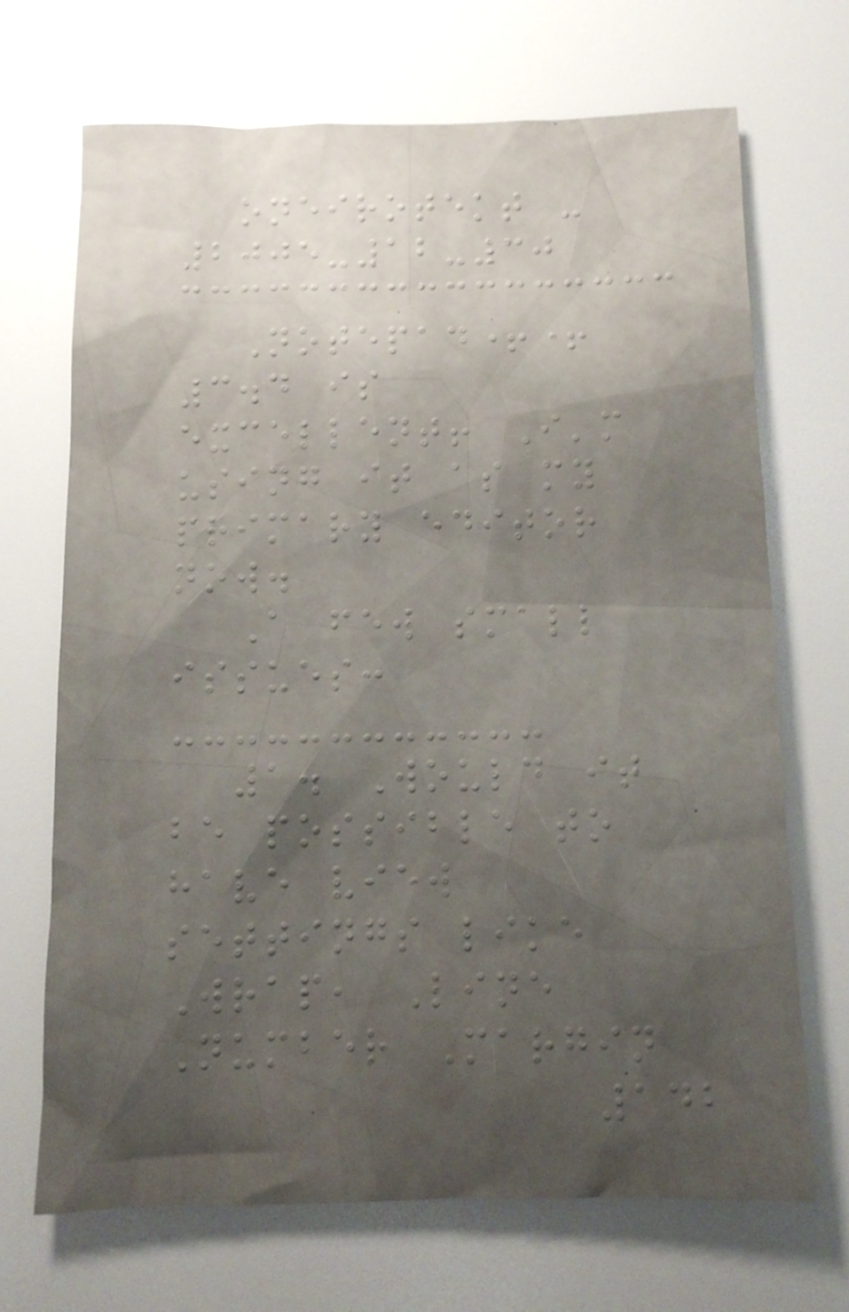oneirotekt -
2005-12-30
Notepad++
3.4 is
excellent! I'm
using it as my
primary editor
now.
A few small
issues:
1. Would it
be possible to
have view
settings like
Wrap, Line
Number Margin
142
